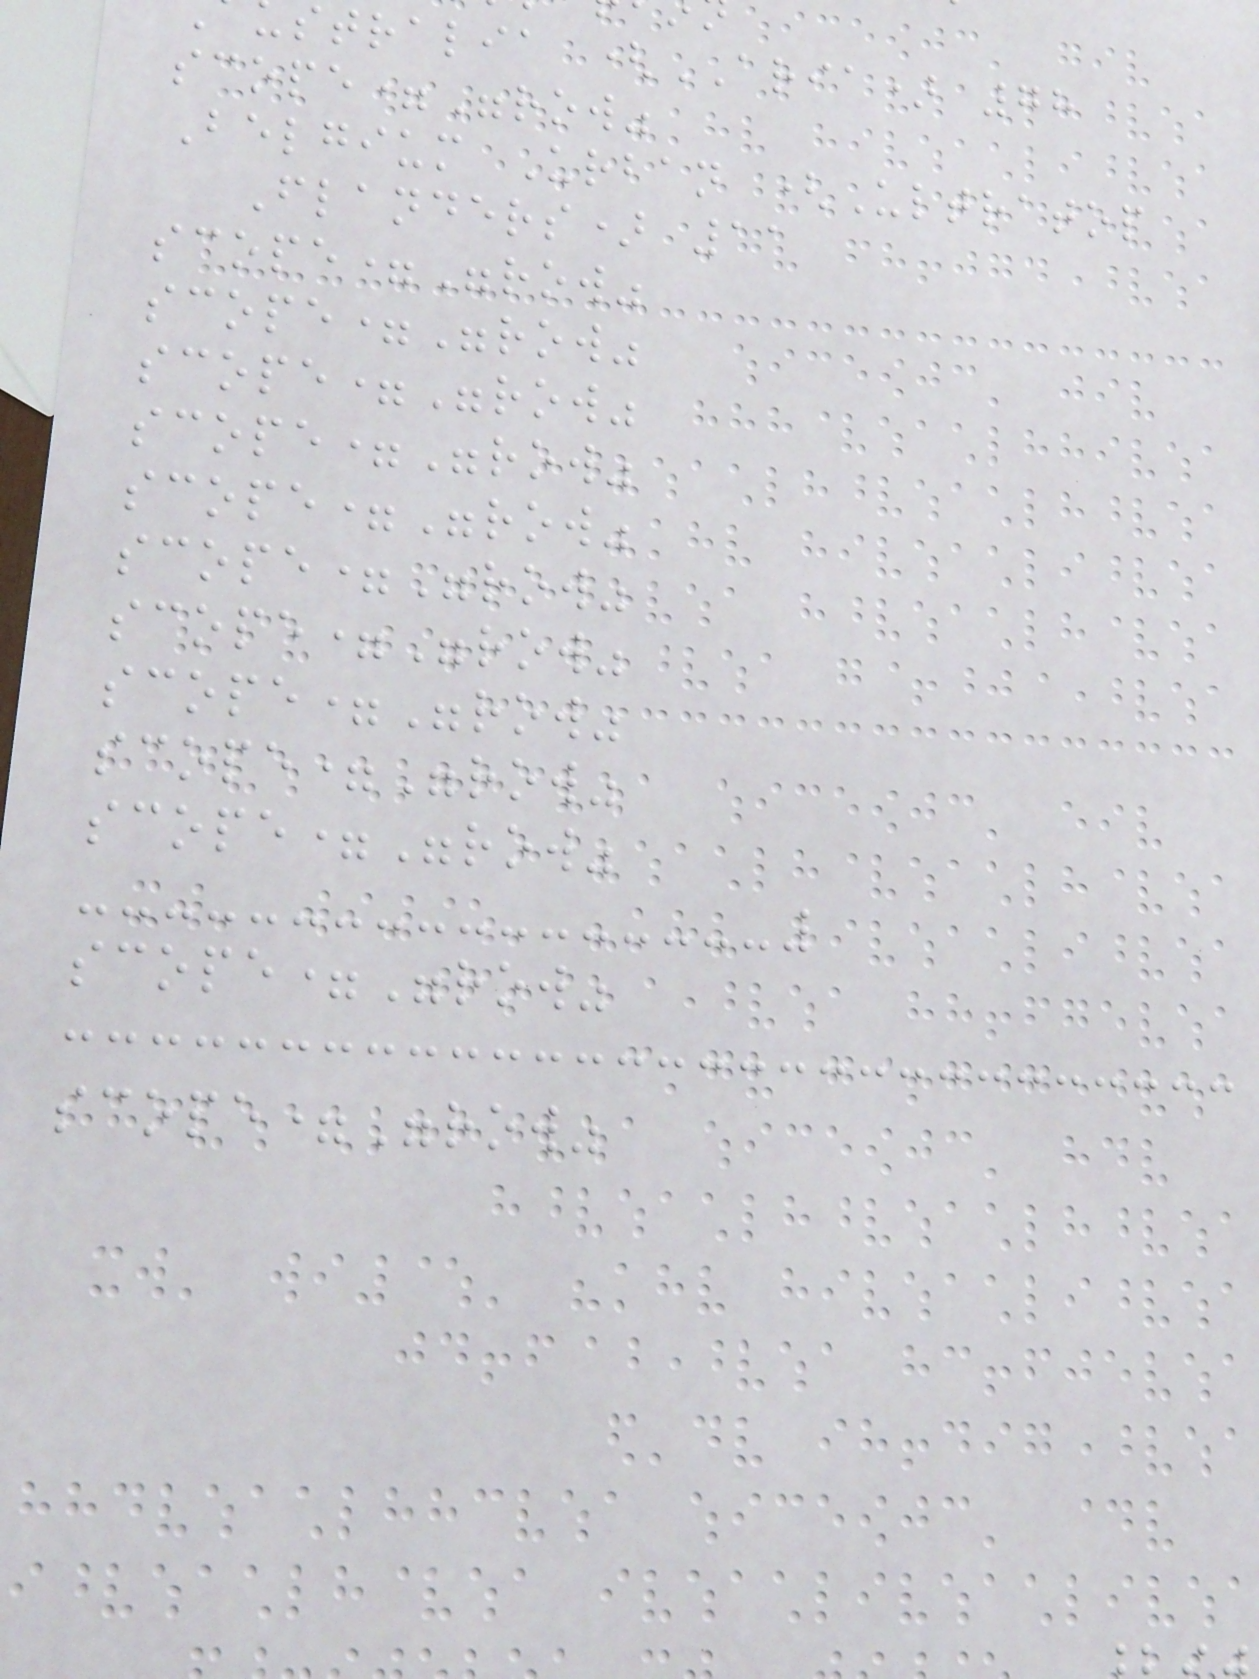stralia (ARIA) 78
scope="row"
Belgium Urban (Ultratop
Flanders) 11
scope="row"
scope="row"
scope="row"
scope="row"
scope="row"
scope="row"
scope="row"
scope="row"
scope="row"
scope="row"
scope="row"
scope="row"
